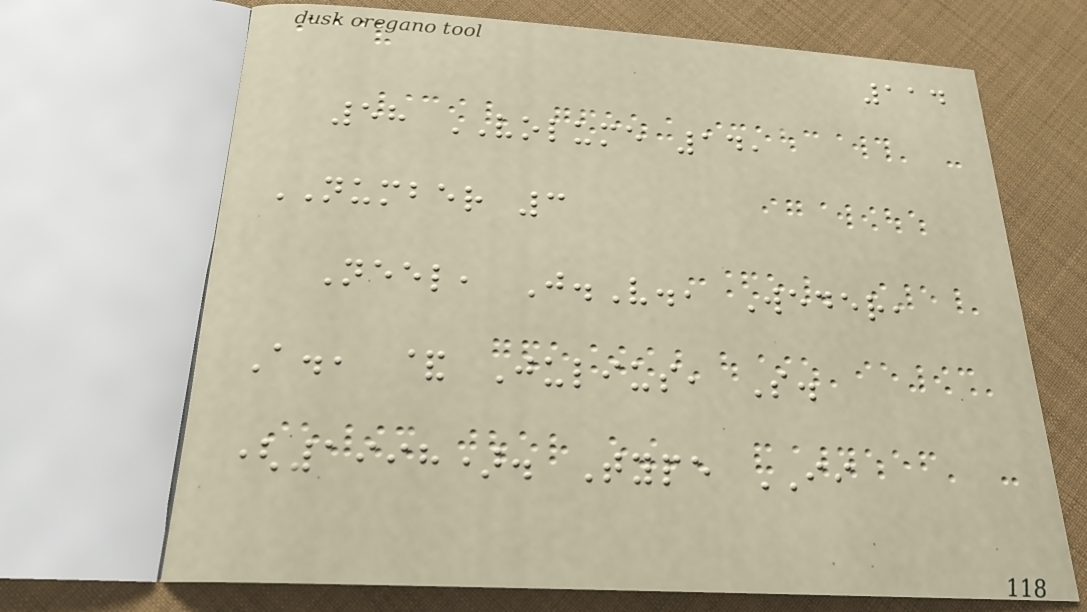114
58 VOLUME 14,
NUMBER 3
Neel, J.V., Weder,
A., & Julius, S.
(1998). Type II
